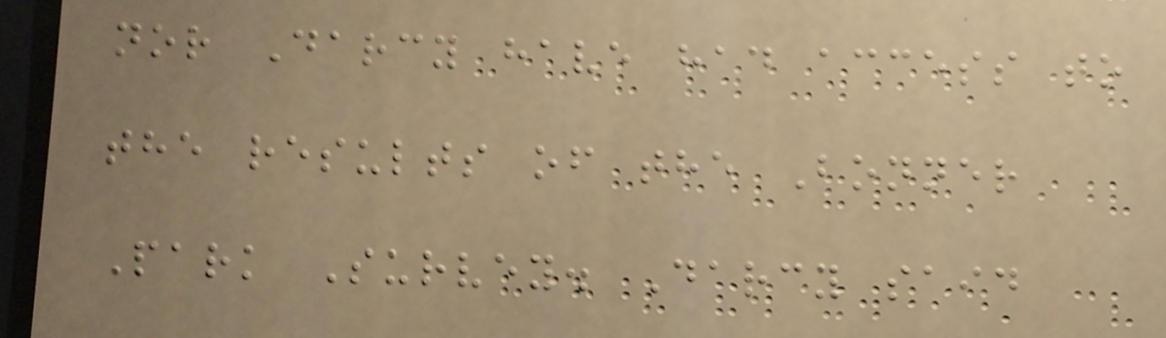nor Darcy have had access to
the results of the Bonner
Park Survey. Darcy said
